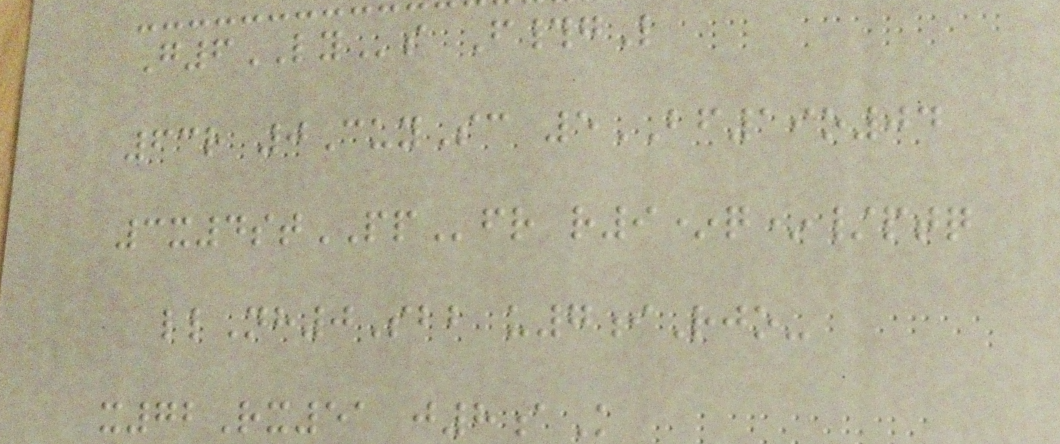G6LYs F#gL
63r 0CuySc 5BF19o04
3x4stPPfr r9*q*/ptq
llNh0Sbb u7iRjo-
x72Rx51 j8aK
